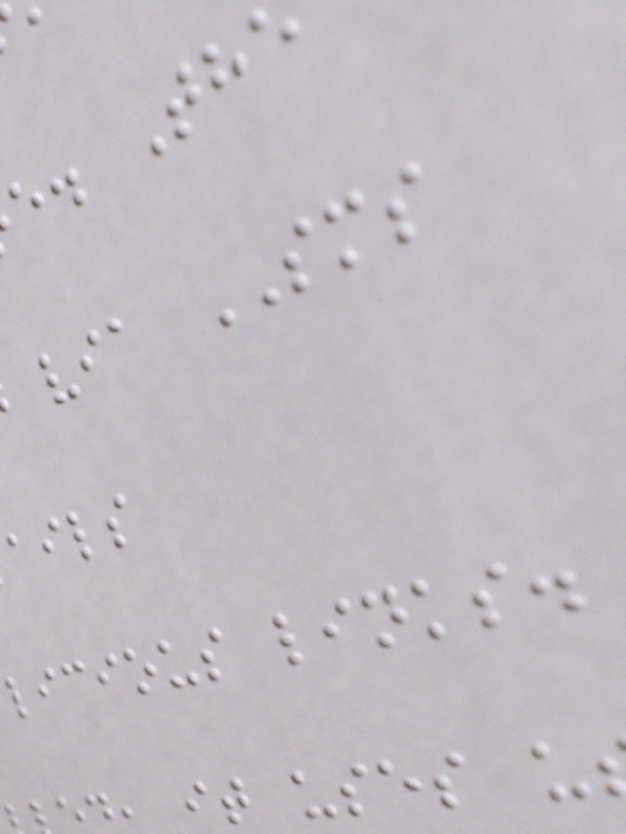via SMS
licious links.
, it uses u
